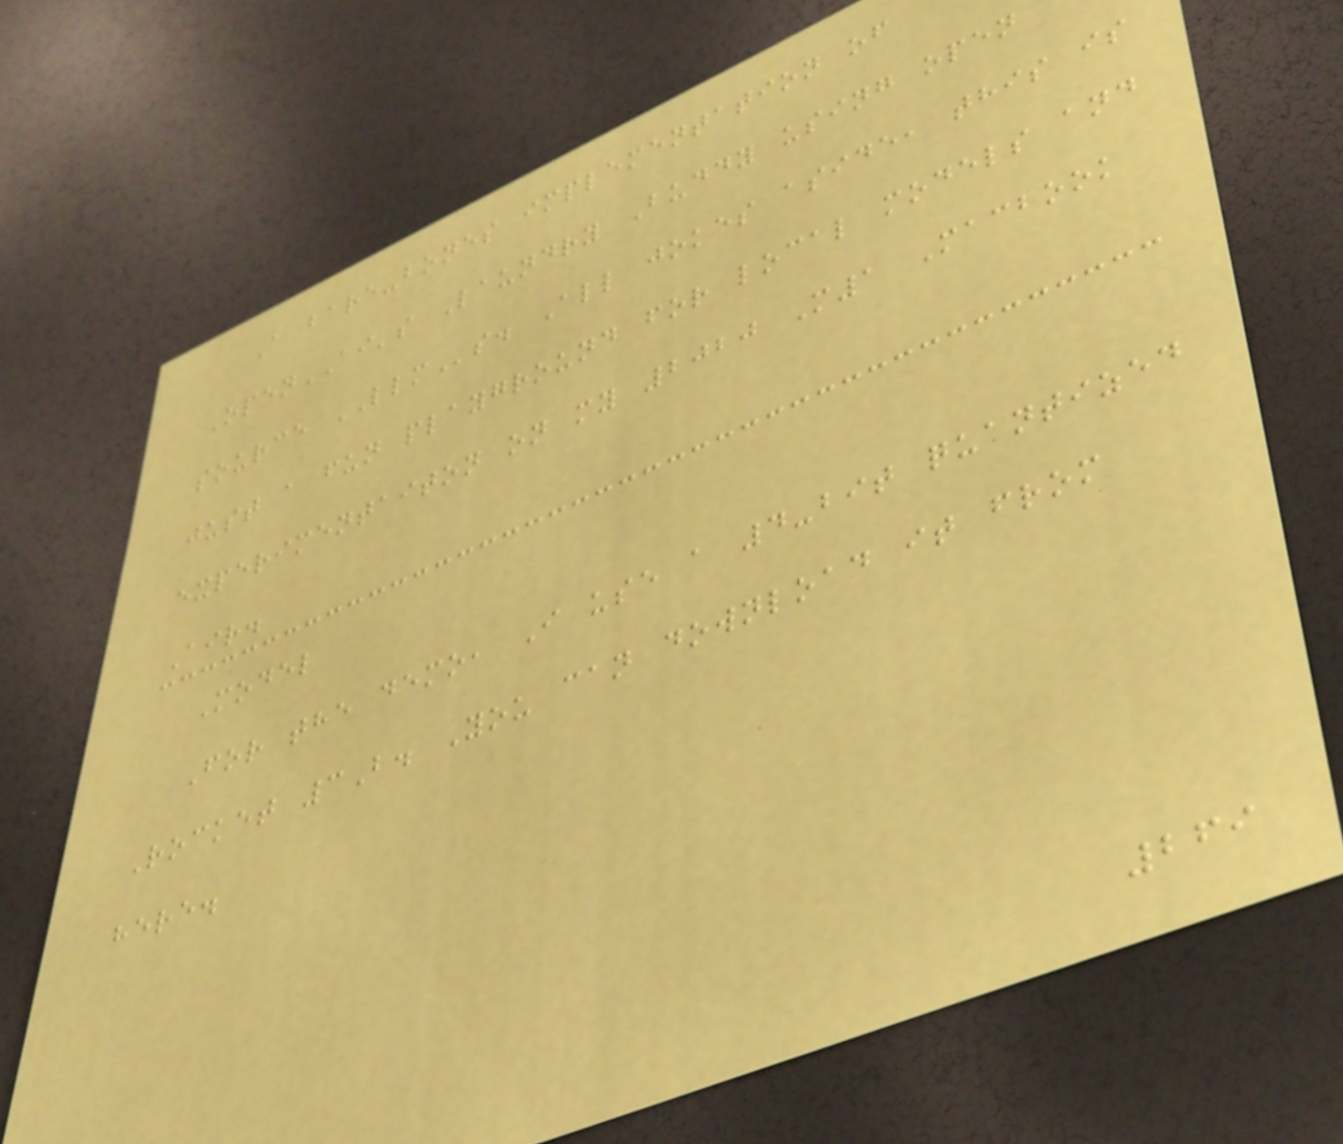A bare-bones implementation of
OpenAI's Laundry Buddy using open
source LLMs. All jokes aside, this is
just a fun playground for local models and
experimentaiton on my 2020 M1 Macbook
Air.
Model
For the demo, I use a 4-bit quantized
Rocket 3B. You can download it from
here.
269
